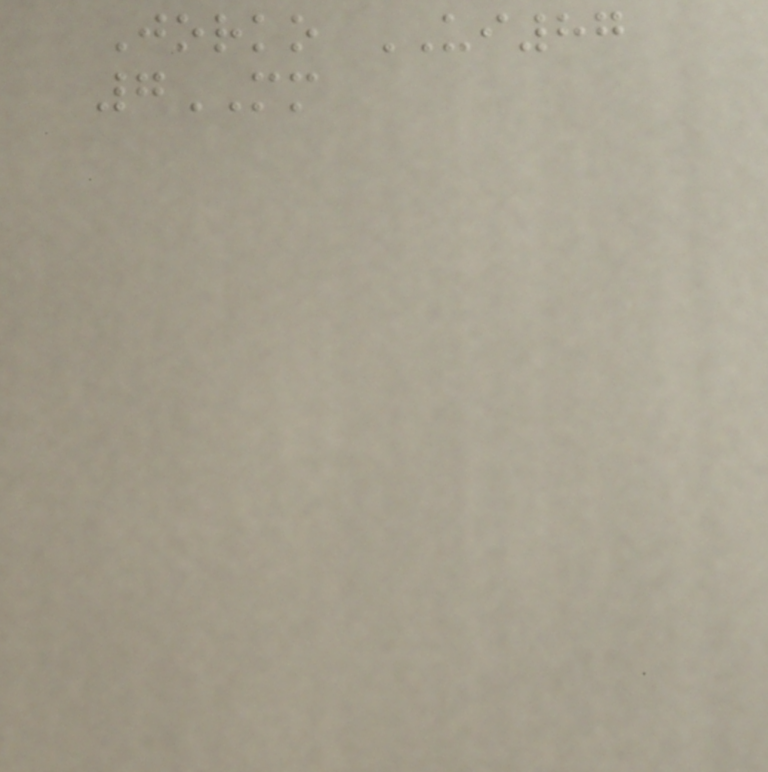Jorko UI87
7MM
